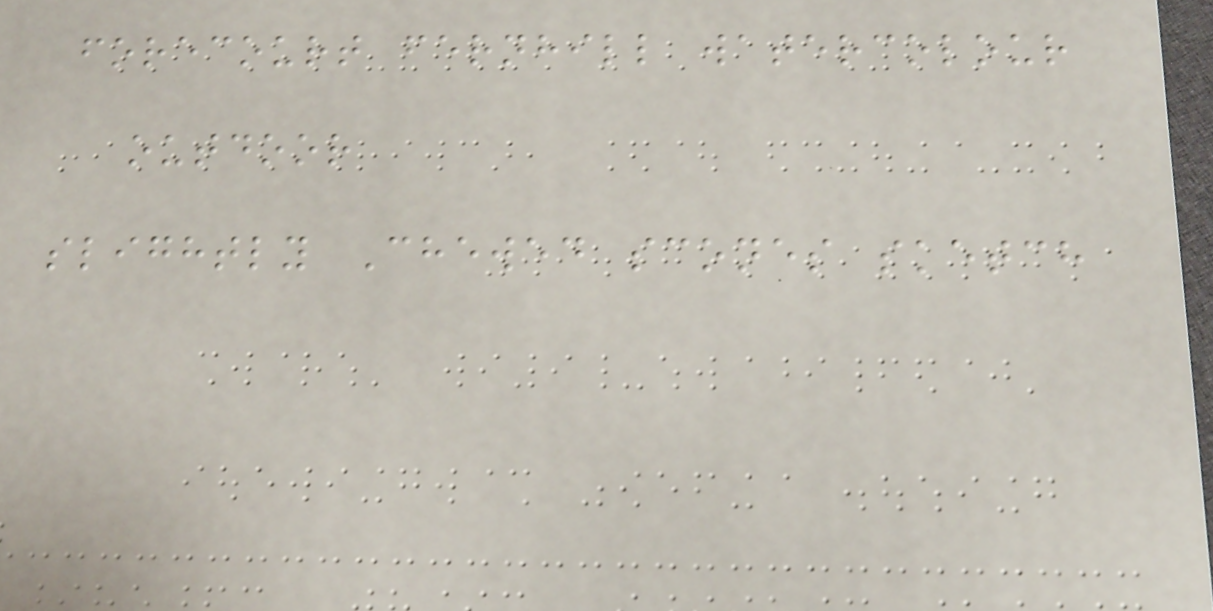forecourt fernhill watercolour
outdoor
slightly Chewed scones sketch
